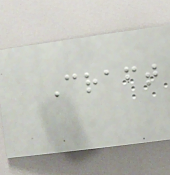Craft
